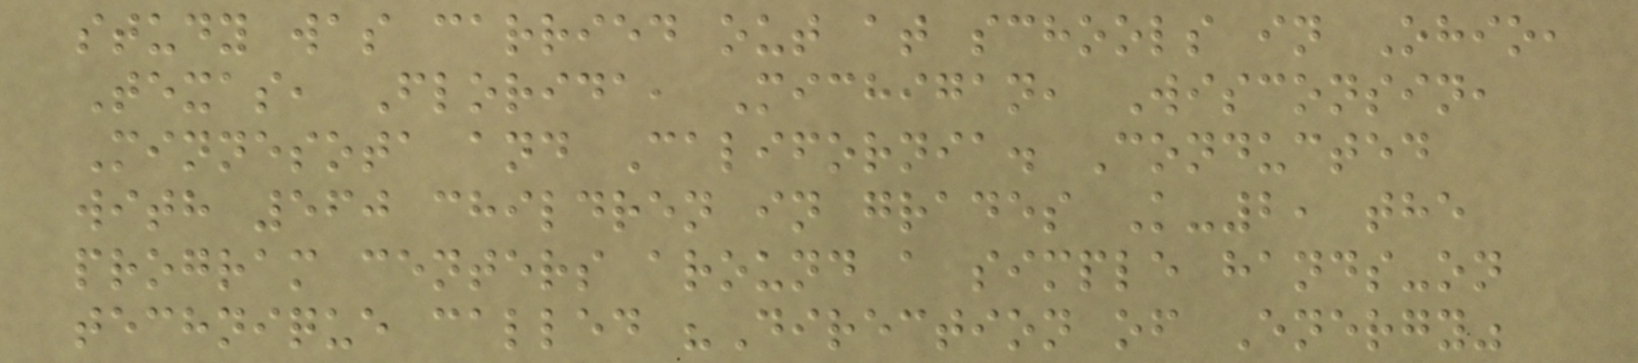study was carried out at schools in Ohio,
Texas, Florida, Michigan, Wisconsin,
Minnesota and California. Conducted
with 560 children in grades K-2, the
program centers around a simple hands-on
technique called "Direction of Energy"
